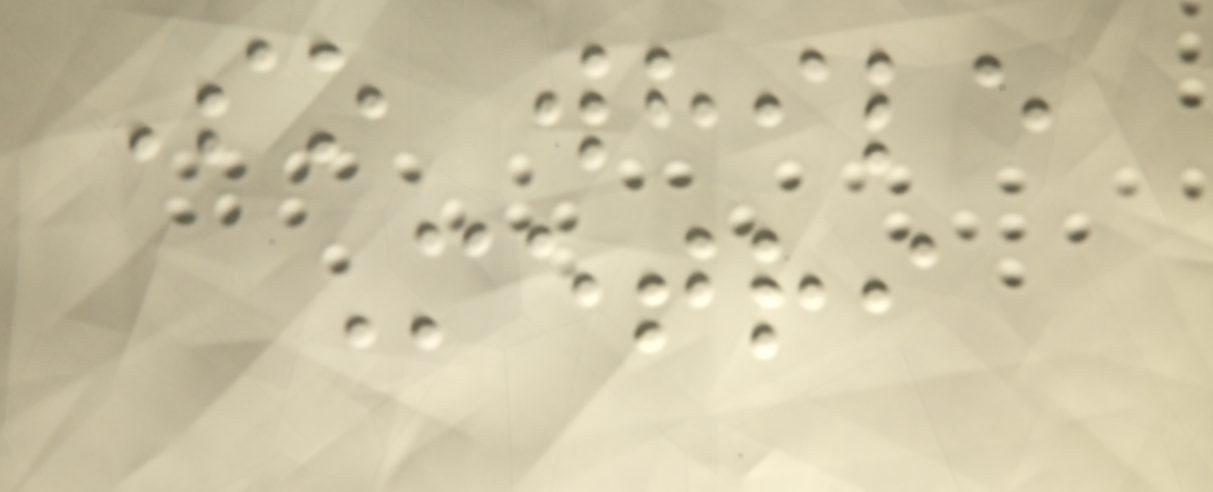So while
Metri
